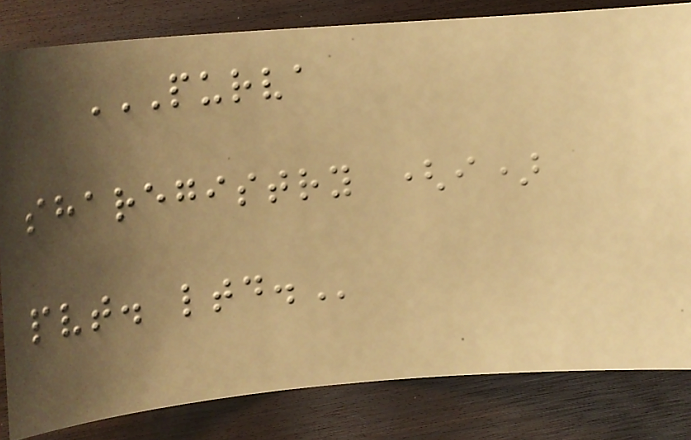PURVA
SHAREGISTRY (I)
PVT. LTD.
